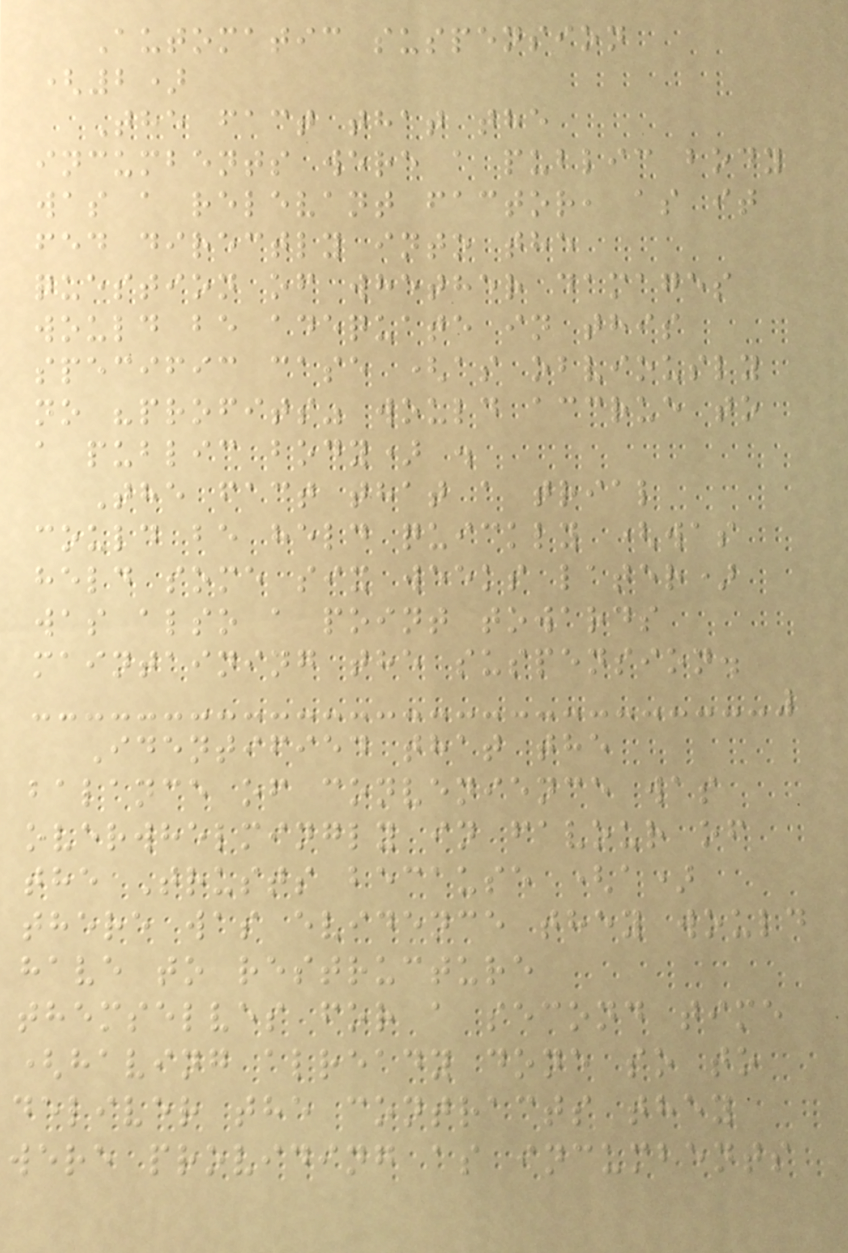Automatic suspension
(2)
The fact that the
incumbents were a public body
was a relevant factor, as it
fed directly into the
question of whether damages
would be adequate in this
specific case (as obviously
no "profits" would accrue to
a public body) .
The fact that a trial
could be held quickly (was
held some six weeks later)
was also a point towards
maintaining the suspension.
Identified that the
balance of convenience was
overwhelmingly in favour of
the Trusts because (a)
there was evidence they would
have to restructure
themselves for a second time
(having already done so to
deliver the contracts they
were providing as incumbents
